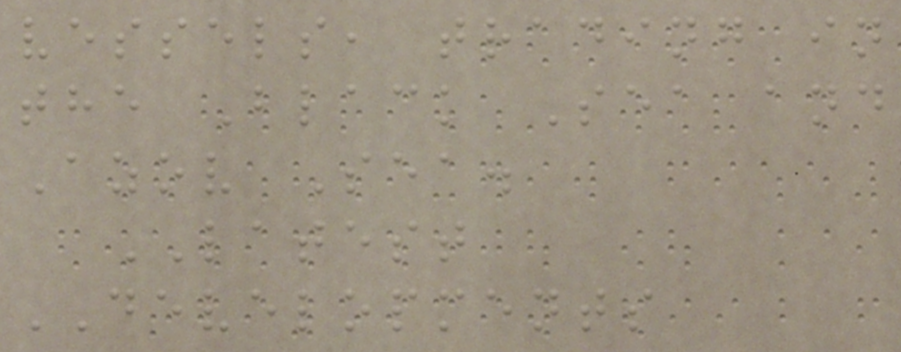vessels, trading in
the Black Sea and
Azov Sea.
LATEST
DEVELOPMENTS
